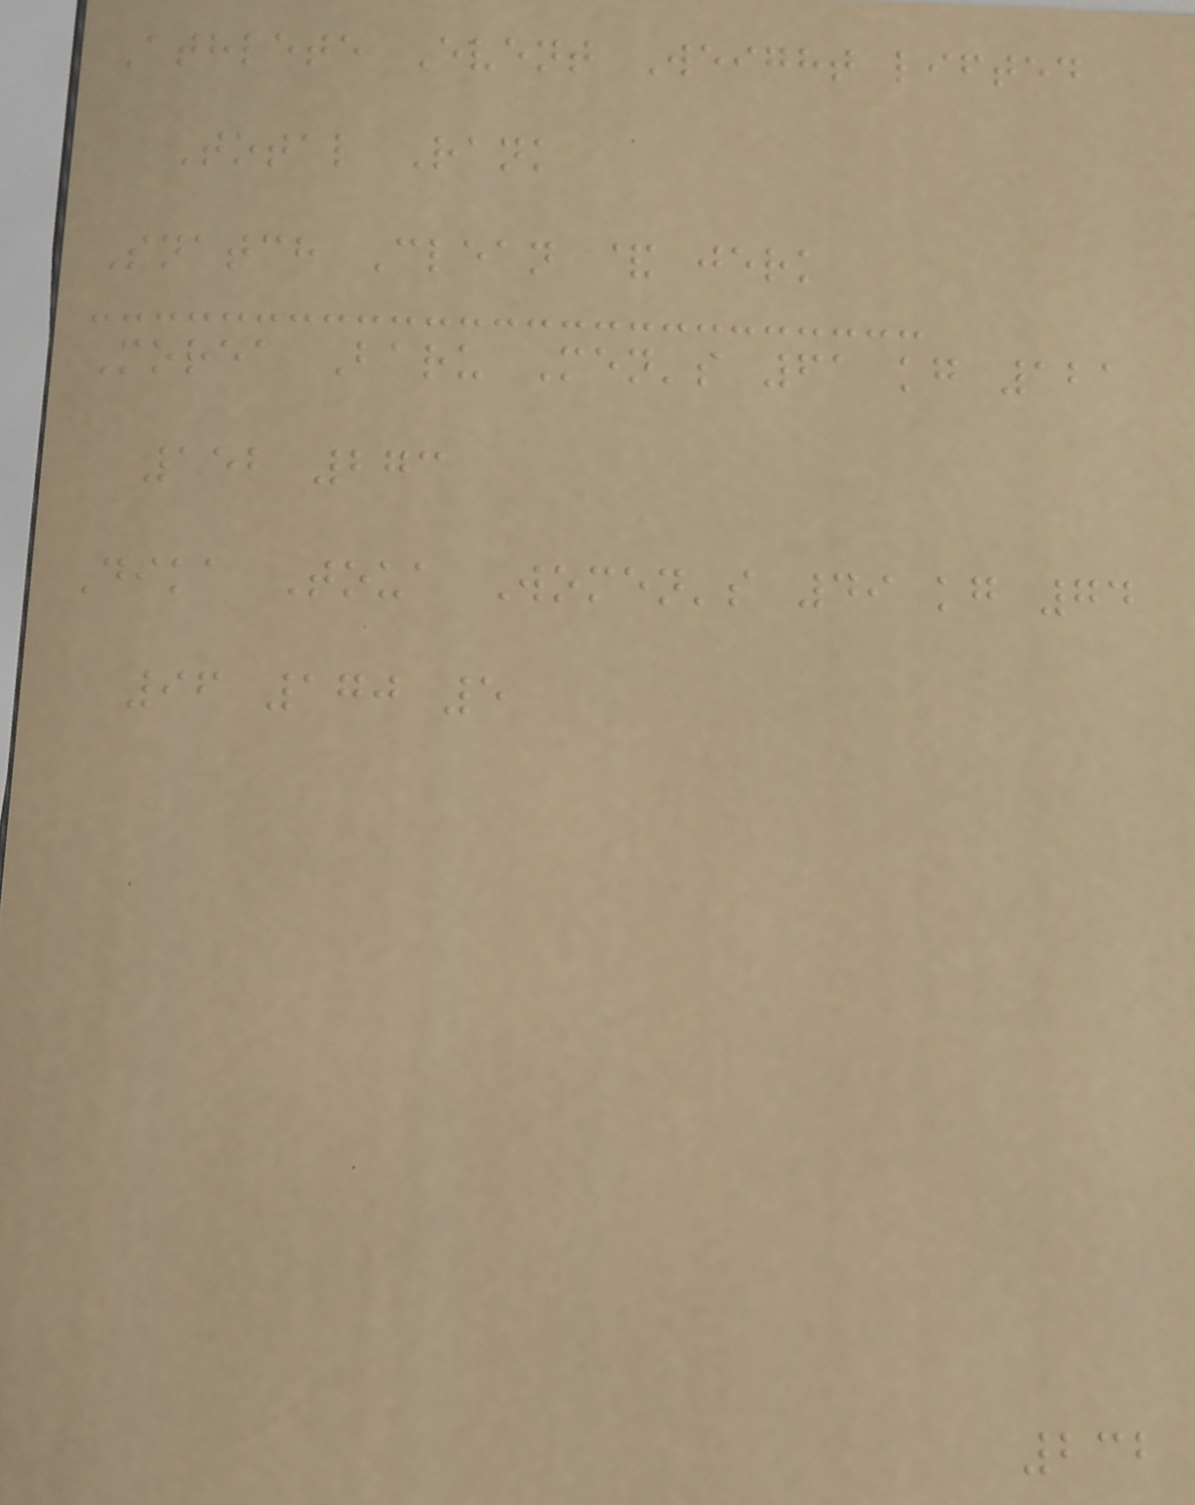Athlete Event Weight lifted
Total Rank
Snatch Clean & jerk
Morea Baru Men's 61 kg 121
152 273
Dika Toua Women's 49 kg 74
96 170 5
232
